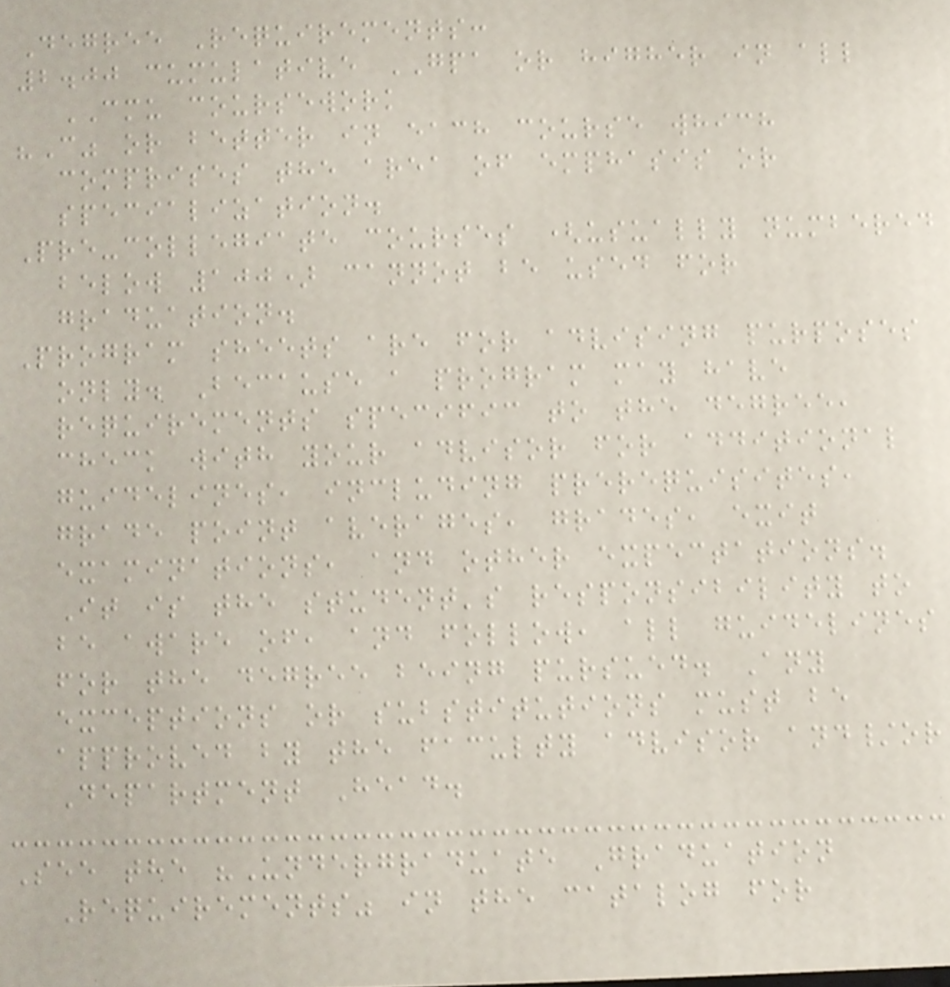Degree Requirements:
2.00 cumulative GPA or higher in all
CMU coursework
"C" or better in each course which
comprises the area of emphasis or
specialization.
Pre-collegiate courses (usually numbered
below 100) cannot be used for
graduation.
Program sheets are for advising purposes
only. Because a program may have
requirements specific to the degree,
check with your advisor for additional
guidelines, including prerequisites,
grade point averages, grades, exit
examinations, and other expectations.
It is the student's responsibility to
be aware of, and follow, all guidelines
for the degree being pursued. Any
exceptions or substitutions must be
approved by the faculty advisor and/or
Department Head.
See the "Undergraduate Graduation
Requirements" in the catalog for
